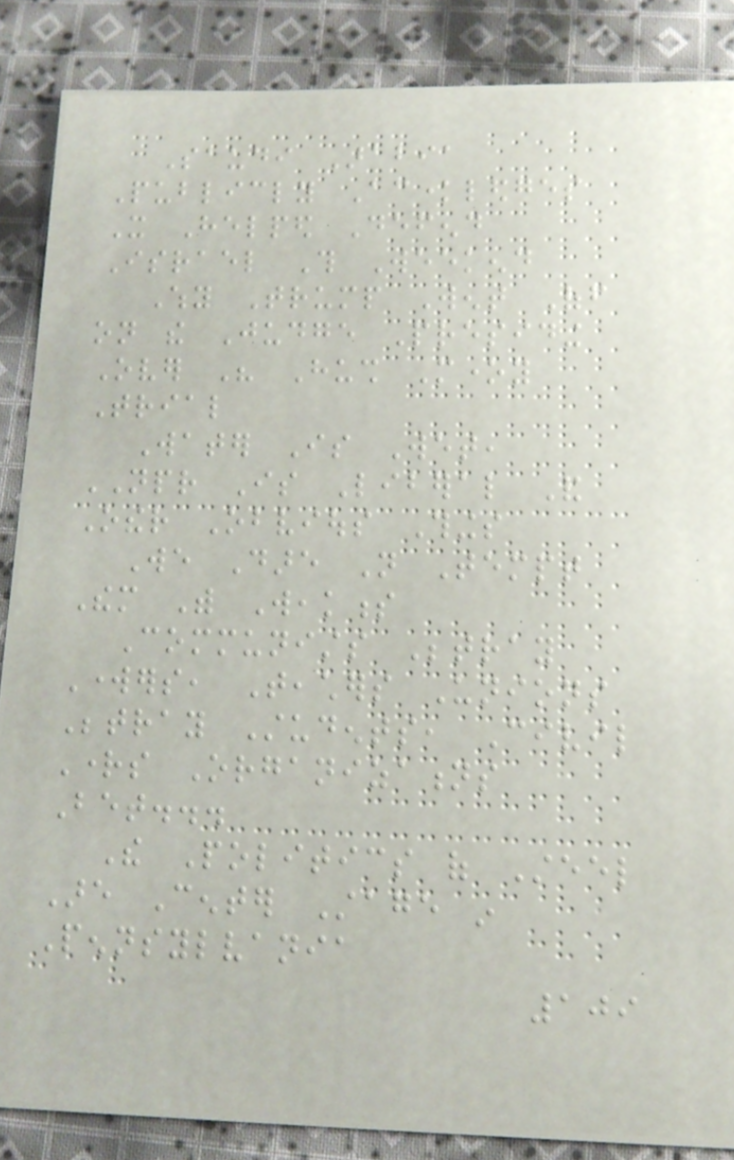Saudi Arabia
Publicly Acknowledges
It Helped Defend
Israel This Weekend
Why Trump Went Off
on the Judge Presiding
Over His Hush Money
Trial
Water Is Wet,
NPR Is Liberal And
Other Obvious Things
We Dare Not Tempt
Them With Weakness
Communists Betray
Workers, Teachers Unions
Betray Students, Civil
Rights Organizations
Bet...
The Politics of Steel
Are Center Stage in
Pennsylvania
109
